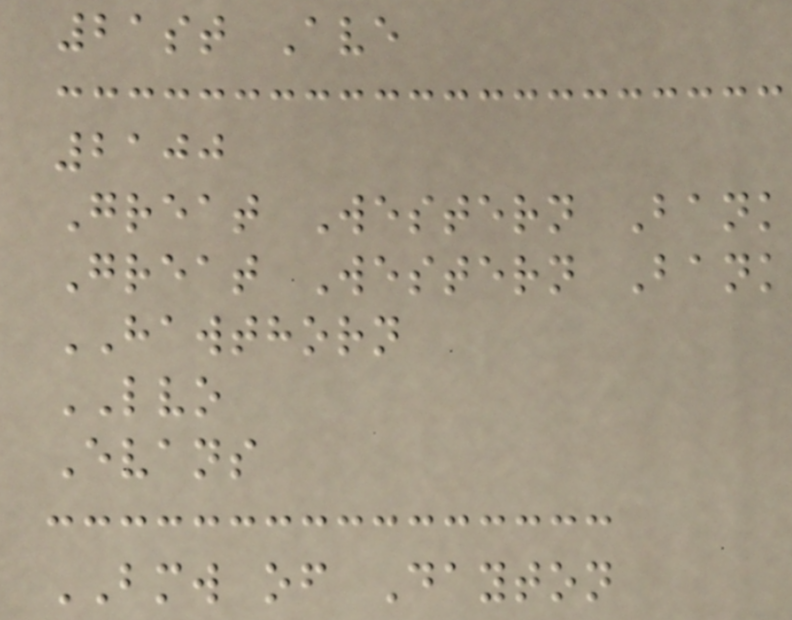21st Ave
2100
Great Western Bank
Great Western Bank
HAWTHORN
LVO
Evans
BMW of Dayton
